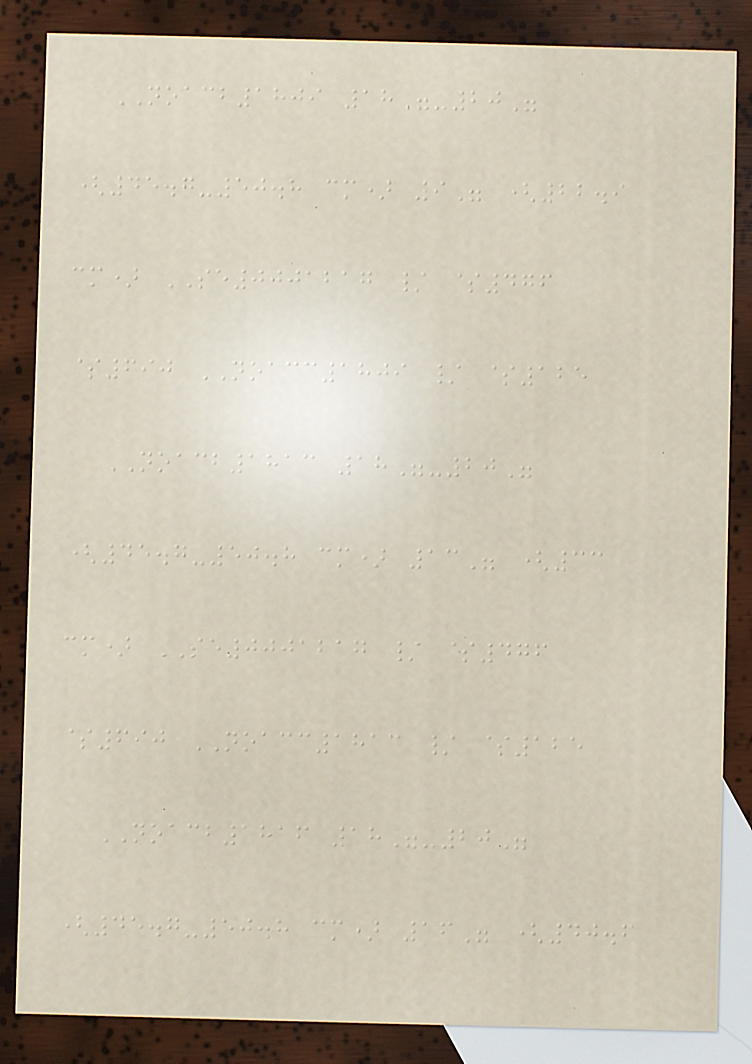NOACB1809 18"-20"
(45.7-50.8 cm) 9" (22.9
cm) SE0001217 / $476
$690 NOACC1809 / $125
NOACB1813 18"-20"
(45.7-50.8 cm) 13" (33
cm) SE0001217 / $476
$690 NOACC1813 / $125
NOACB1816 18"-20"
(45.7-50.8 cm) 16" (40.6
